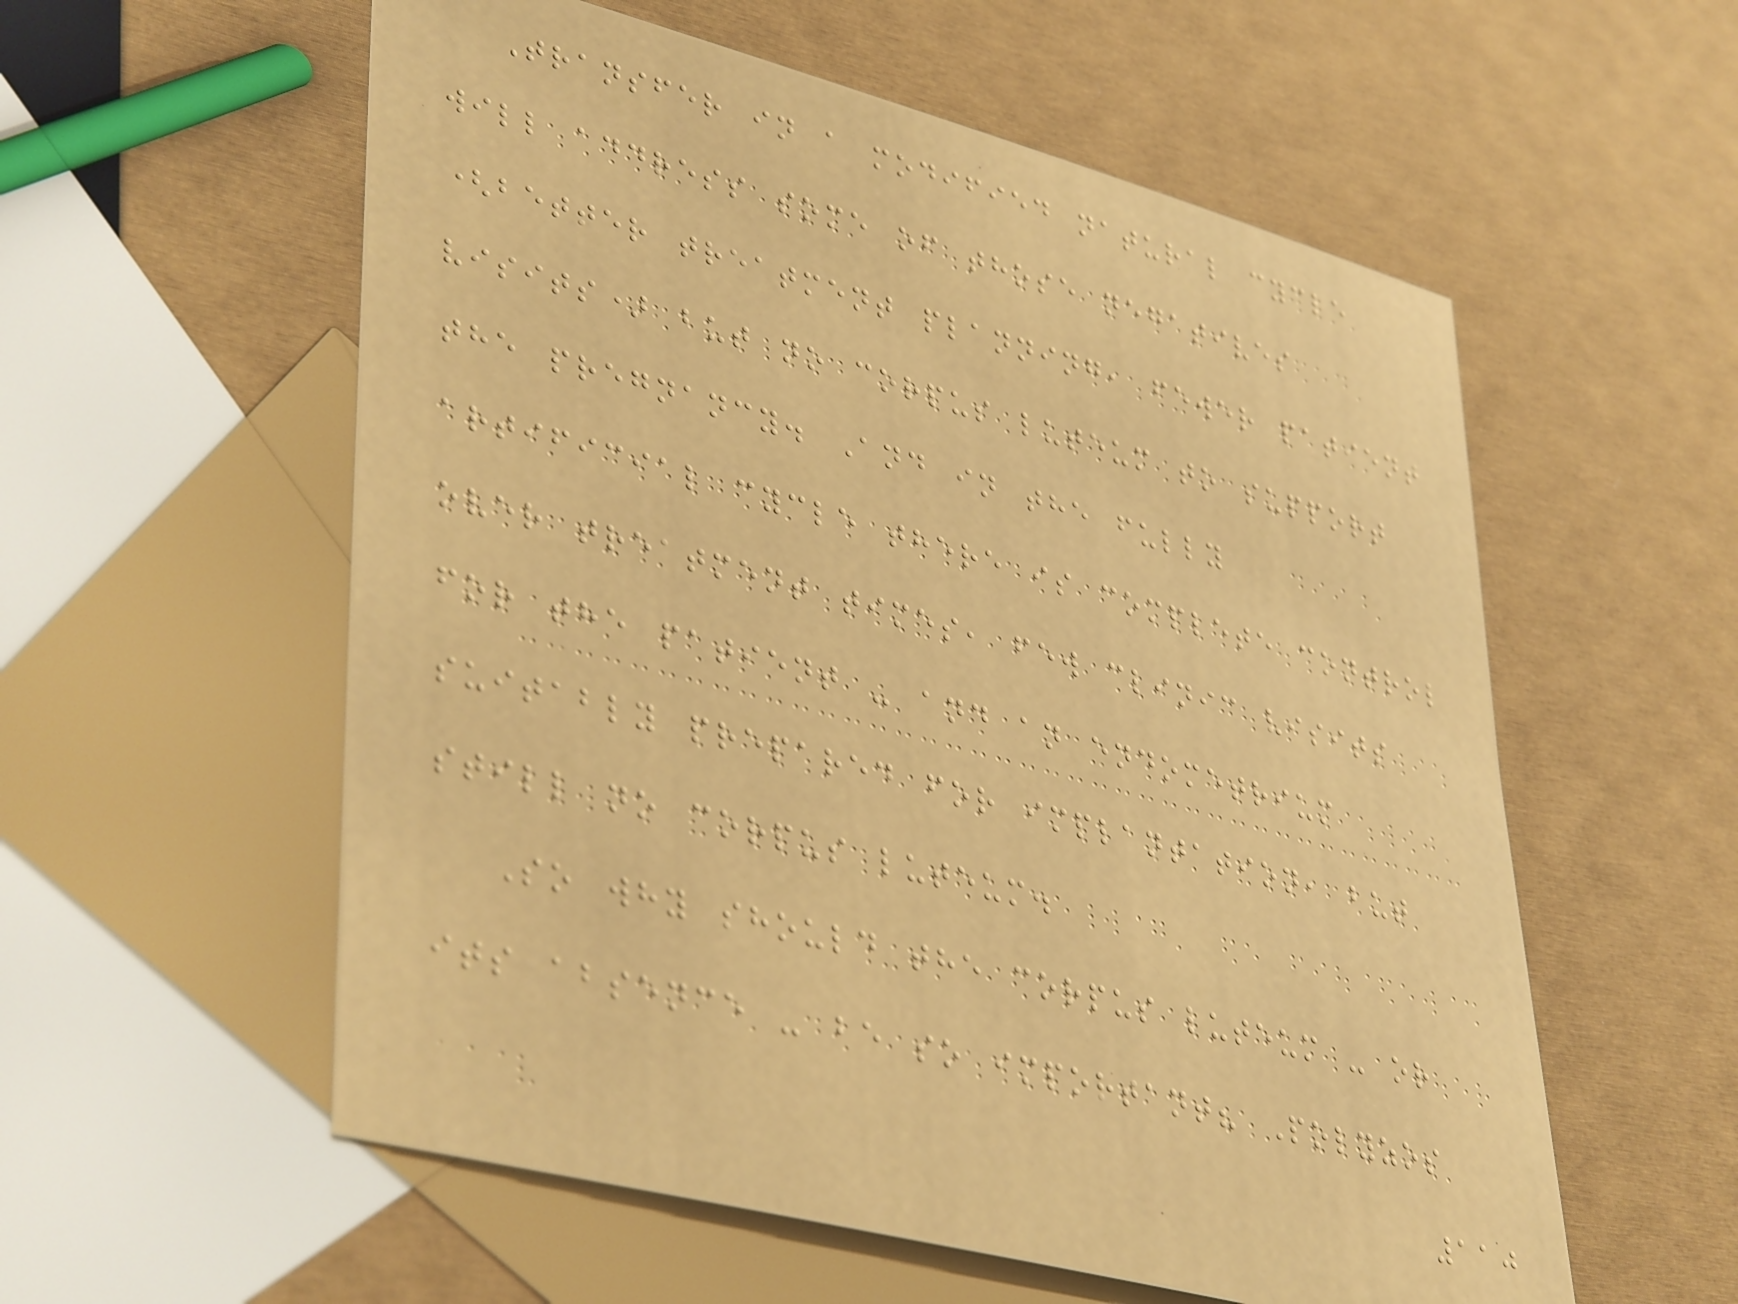Transfer in a modified natural cycle
will address some of those negatives
(better treatment planning, fewer patient
visits) but no corpus luteum to support
the pregnancy. And in the fully
artificial cycle there is complete control
over treatment times, few clinic visits
for the patient - and an endometrium
suitably prepared for implantation, but
still no corpus luteum.
So why should the corpus luteum - or
its absence - be so important? Polyzos
110
